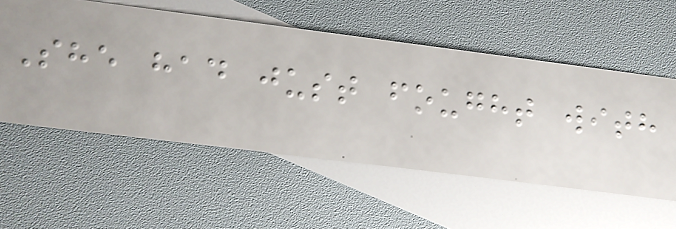She had just fought with
